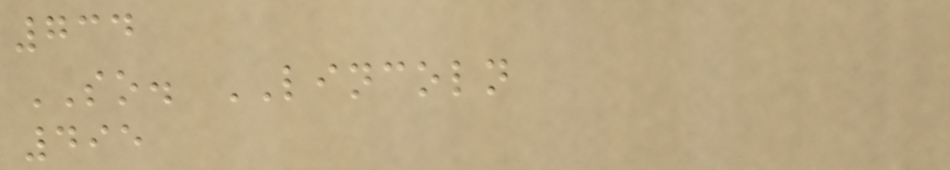734
SO. LINCOLN
495
